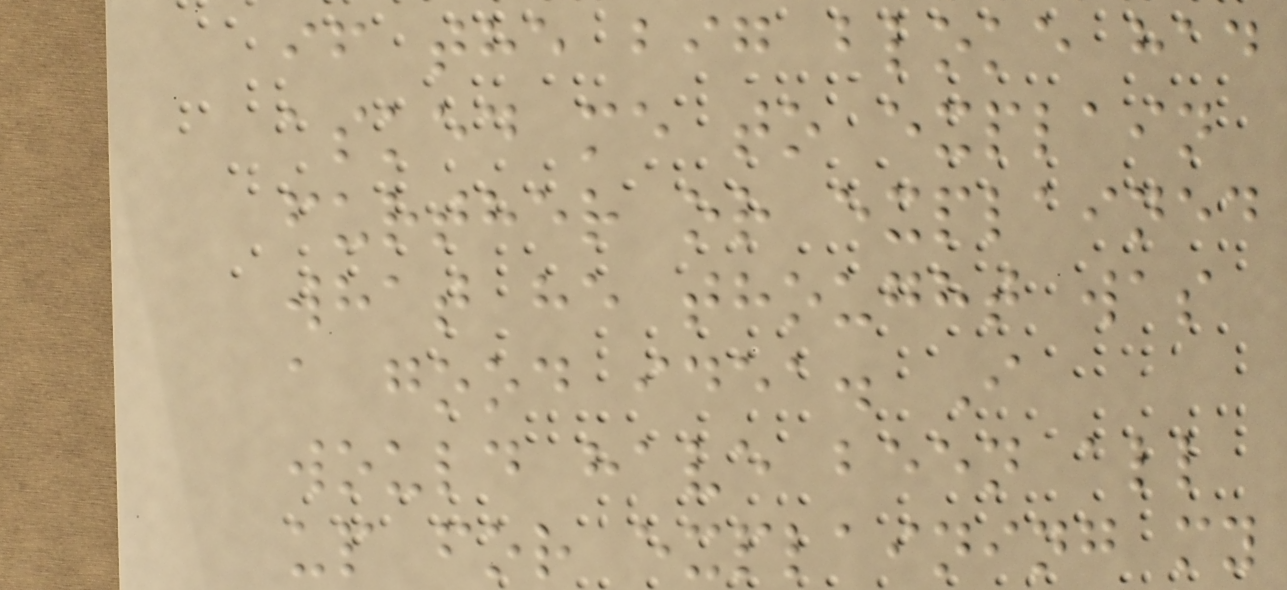if the big bloke had
asked me to explain
further or explained
what he thought was
a good idea. I
would have been all
up for explaining my
